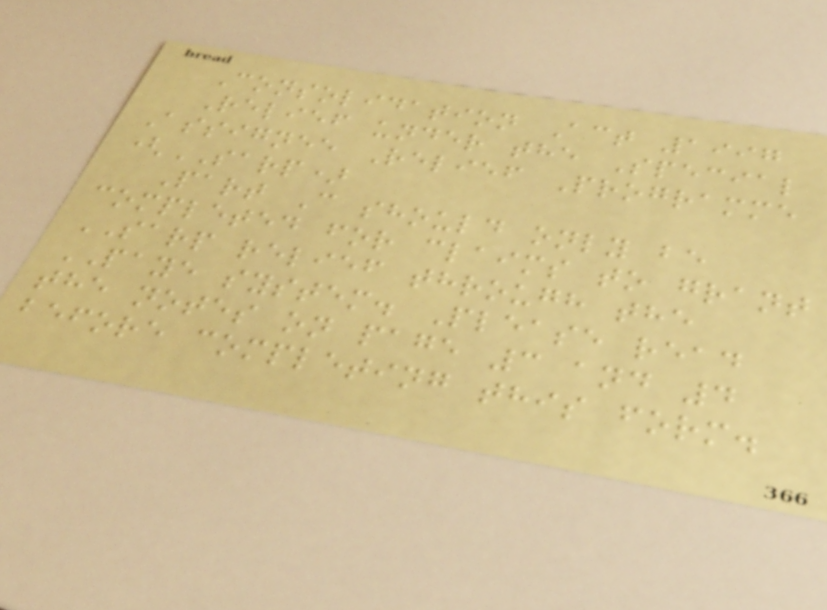Consolidation Act 1997
Relief under the Special
Assignee Relief Programme
(SARP)
Part C should only be
completed for claims to grant
SARP relief through the
PAYE system. Please read
the notes on page 3 and 4
before completing this form.
